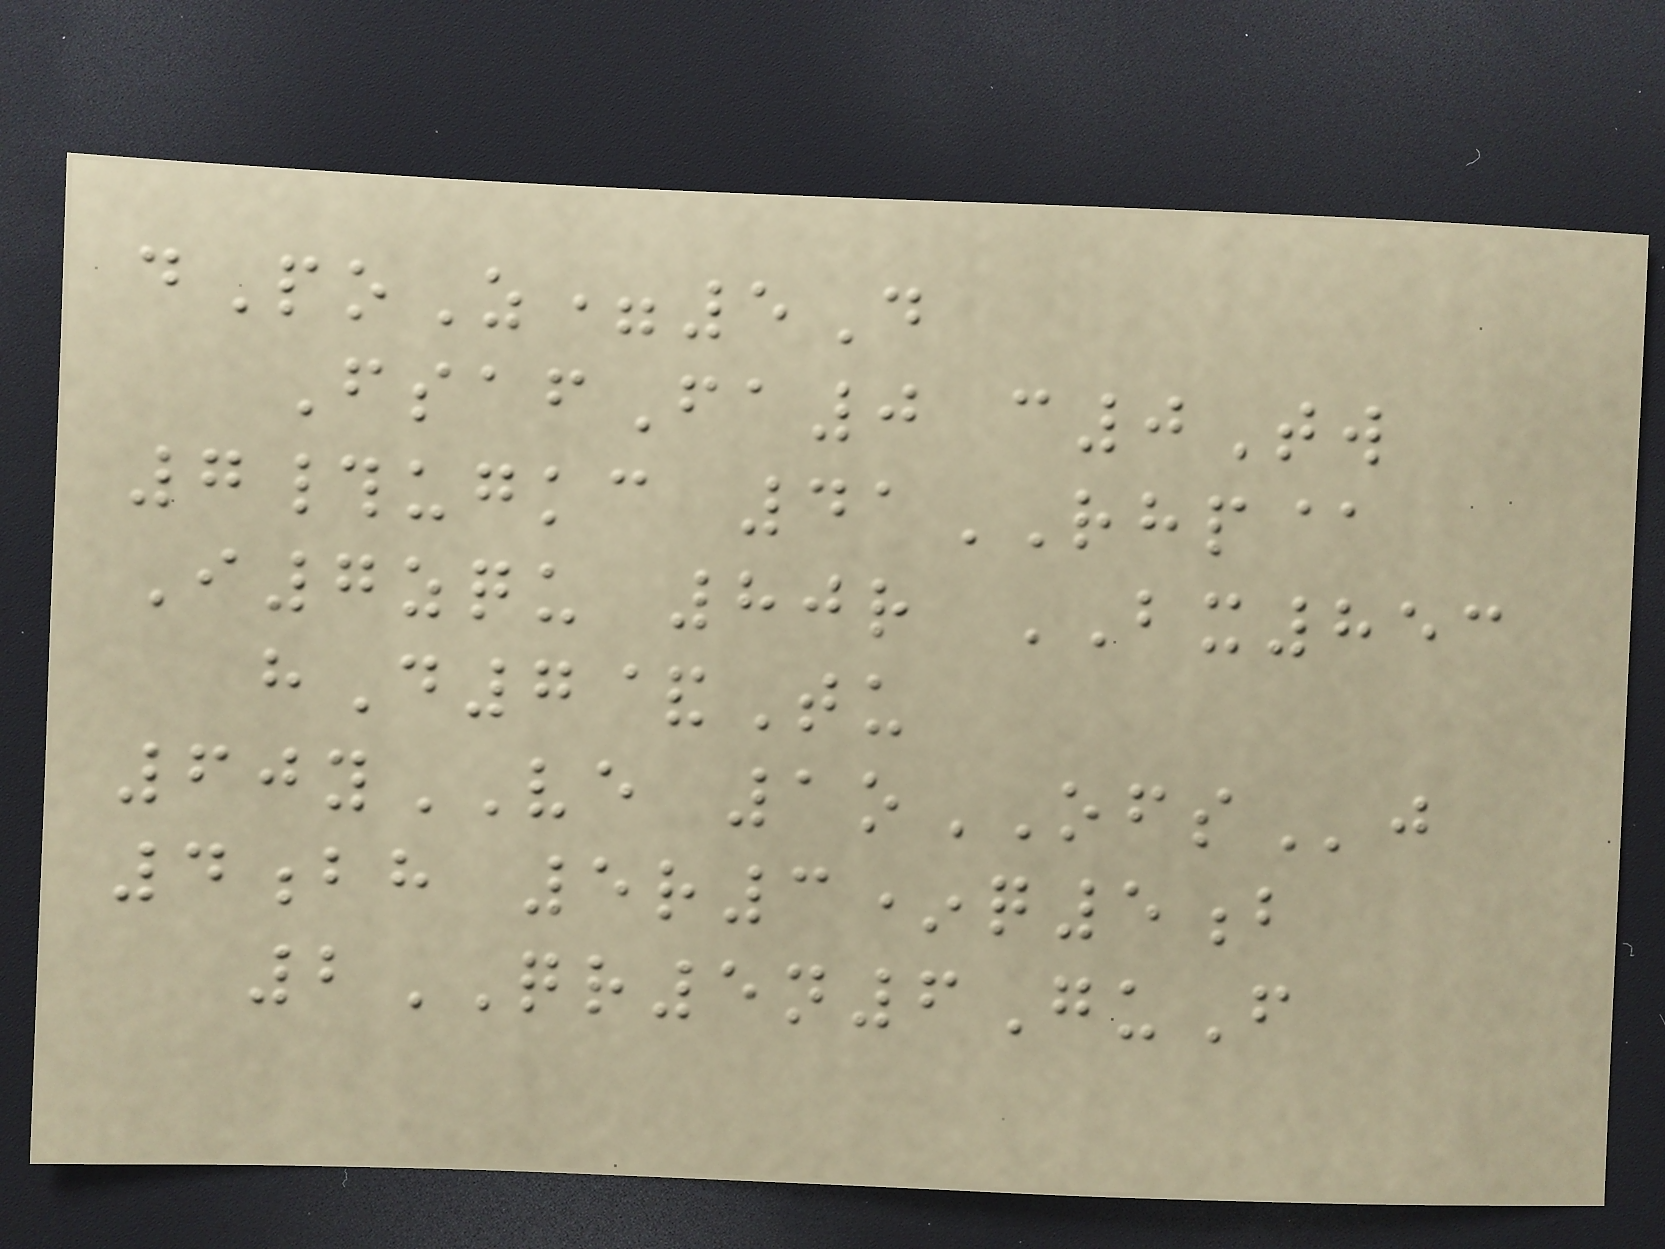dPoZ=5D
FsafFa0 c0Tw
7#ugkc 41RHP@
I7zqu 80r BX853
hD7&Tu
60yVE 1oOFSj
4bh 5r3*q5b
2QR5n6GuF
